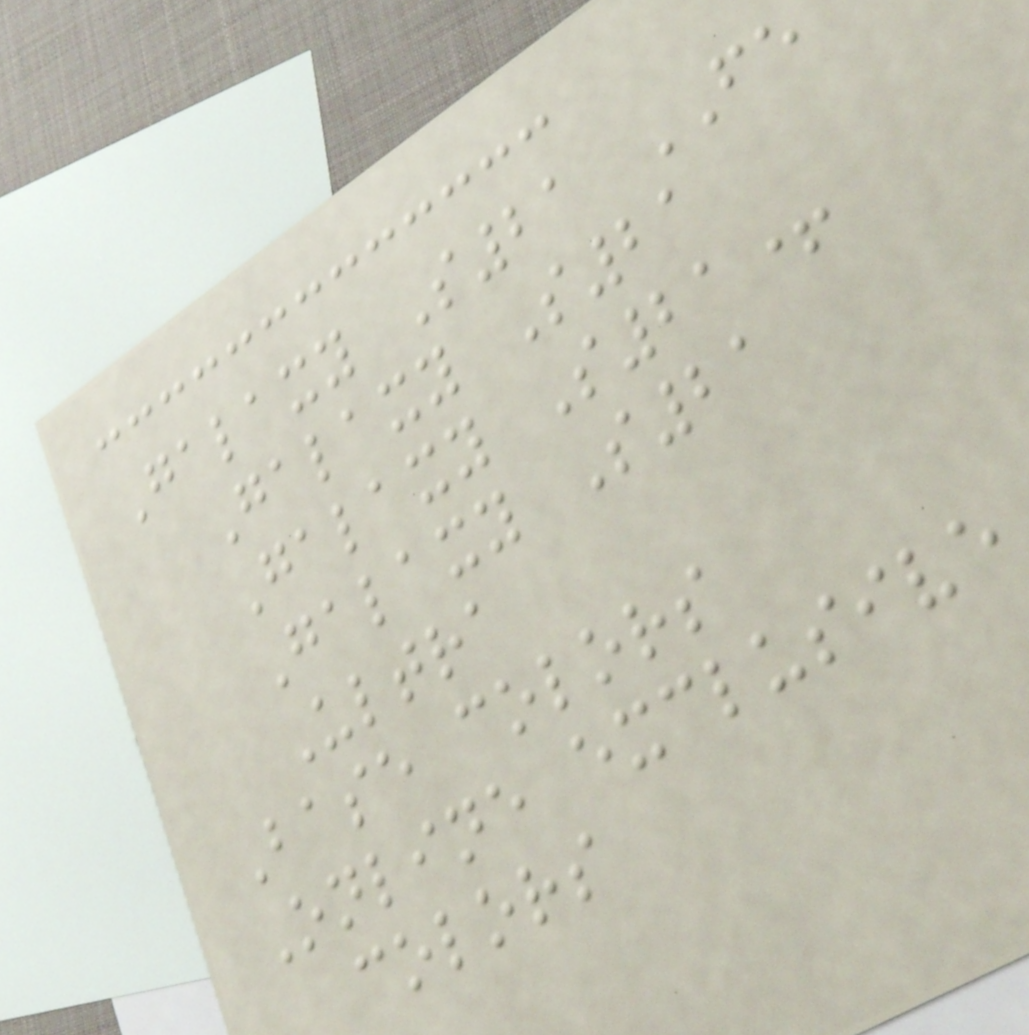Galaxy S21 FE
Galaxy S21
Galaxy S21+
Galaxy S21
Ultra
Base colors
Online exclusive
colors
